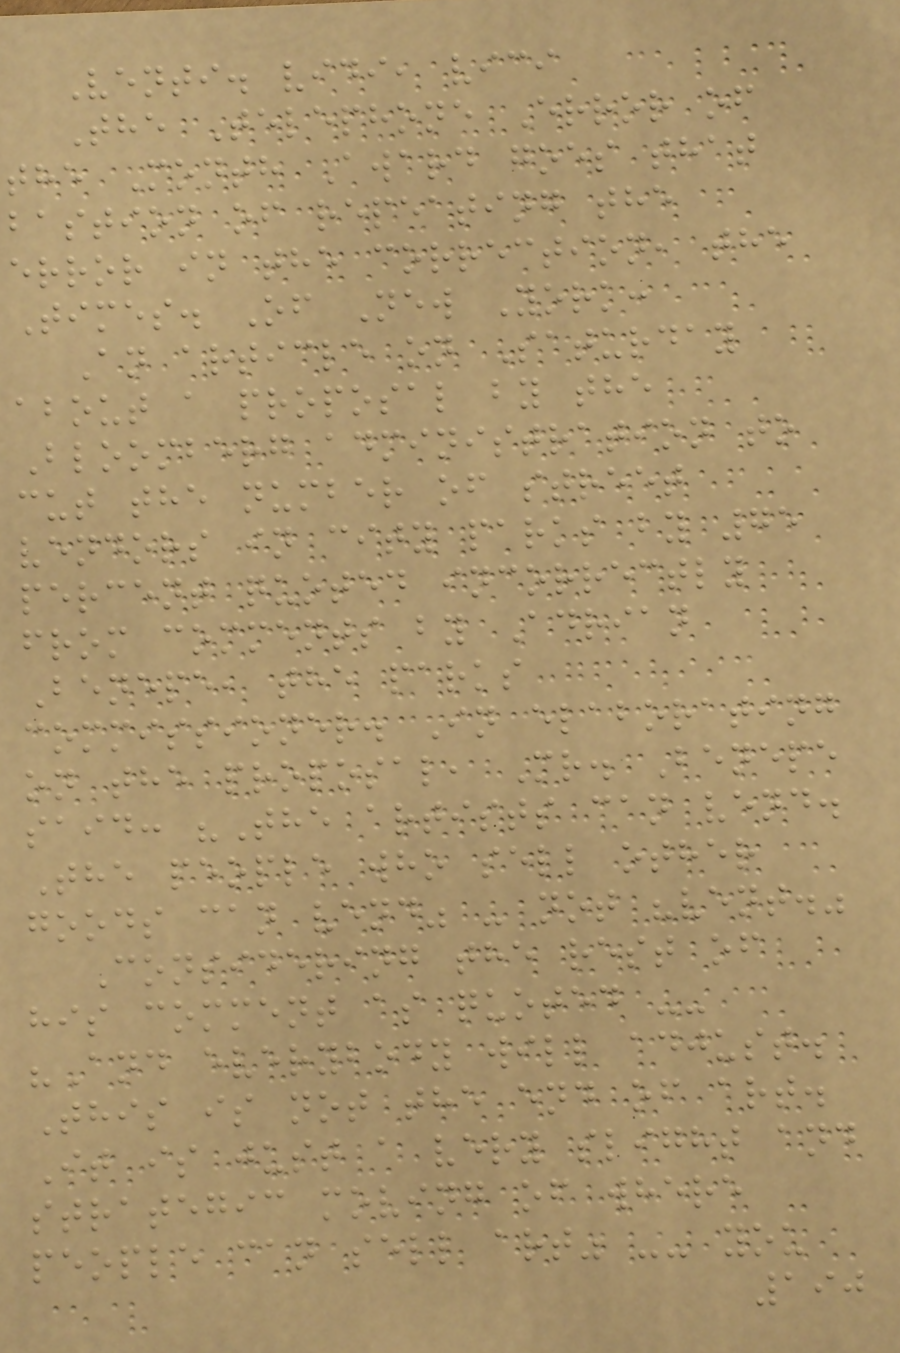Venti. vidi, vici
The Telephone Error of
the Month Award goes that
bastion of repeating the
error in the correction, the
Times. Of New York:
An article on Saturday
about a proposal by the
Bloomberg administration to
cut the number of street
vendors in city parks by 75
percent quoted incorrectly
from comments by Adrian
Benepe, the parks
commissioner. In elaborating
on the proposal, Mr. Benepe
said: "The artists can vend.
The people who sell other
goods can vend" - not "vent."
Considering the rest of
his comment as quoted --
"And everybody will adjust.
This is not the end of art.
It is just a very slight and
strategic moving of where
people can sell art" -- you
190
